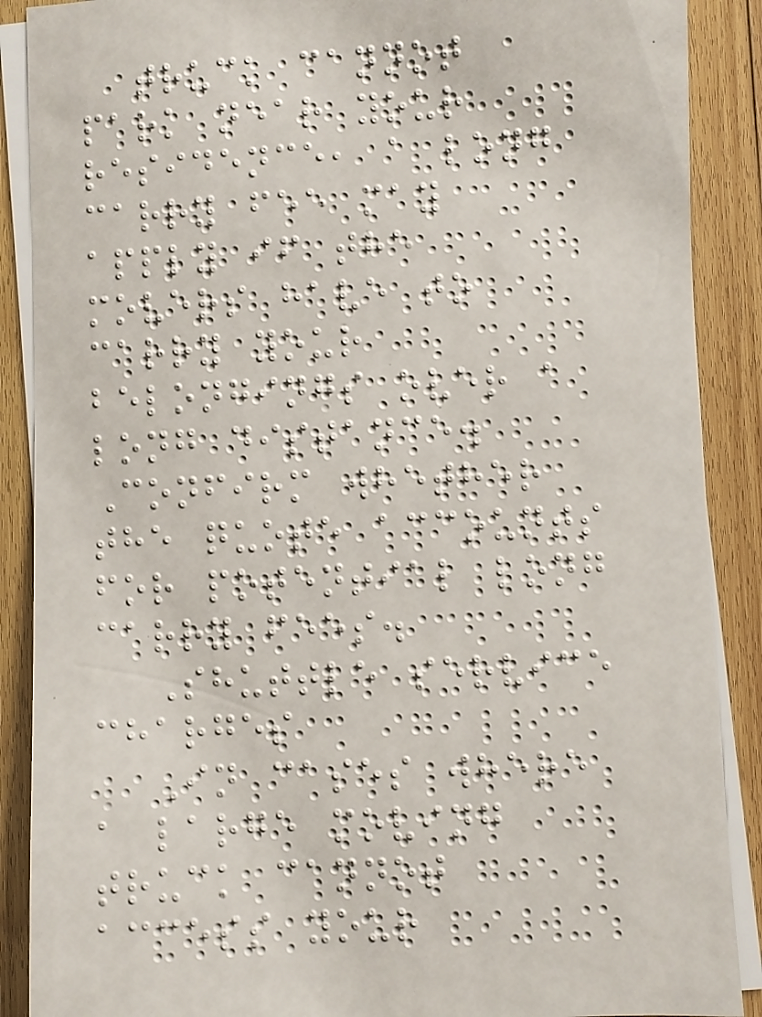truck cannot
park near your
residence, a long
carry fee may
apply if the
movers have to
carry your
belongings over a
long distance.
Confirm whether
the quote accounts
for potential long
carry fees.
Shuttle service
charges
In cases where
a large moving
truck cannot
access your
